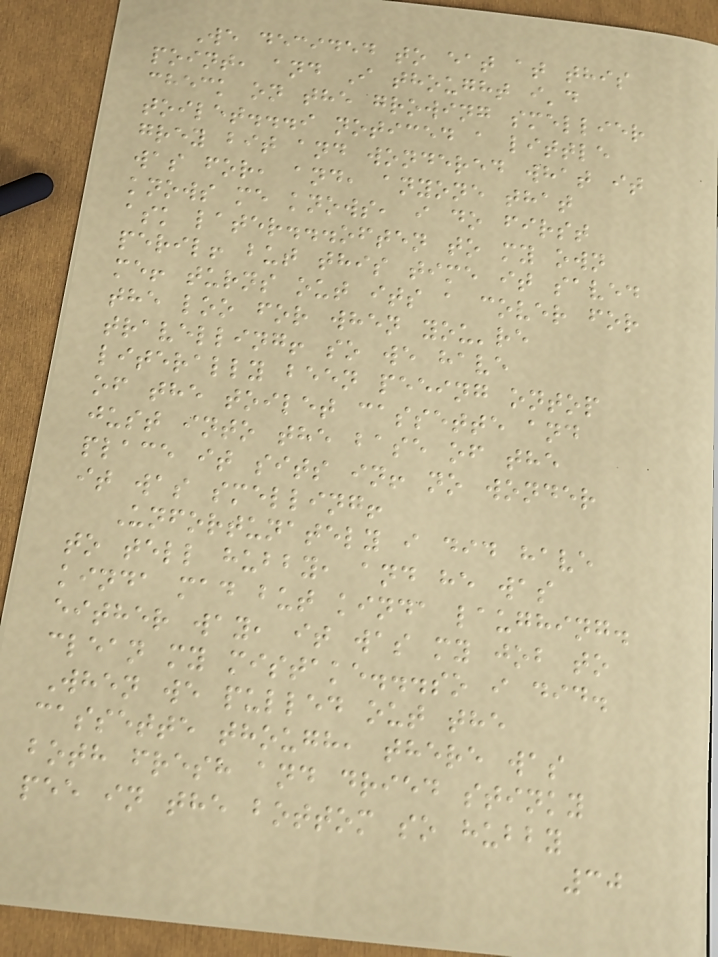We decided to eat at this
point, and I thought i'd
check on the growing smellier
toilet...i noticed a little
grey bit and wondered what it
was for, and, anyone that
knows me knows, i do first
ask later...often to my own
peril! but this time it saved
me! turns out its a cover for
the loo for when you're
travelling! so we have
literally been peeing ontop
of the toilet cassette and
just into the base of the
place it sits in! no wonder
it was smelling!
Unfortunately i did have
to tell hubby, and he was
kinda mad but kinda laughing.
either way, it was my job to
clean my mistake...so i did.
When we pulled out the
cassette though, there was
both fresh and dried stinky
pee in the bottom so hubby
30
